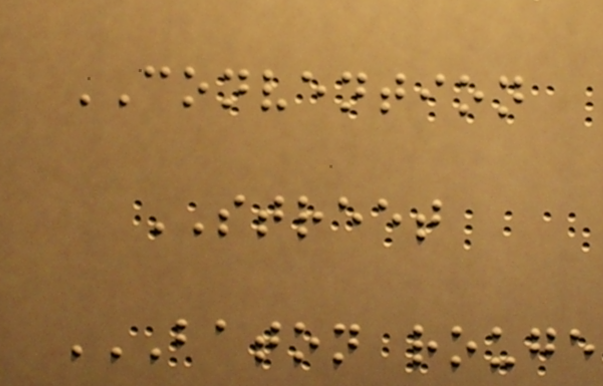CONVENTION
STREET
BATON ROUGE
